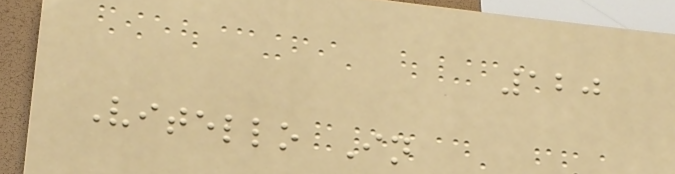120
Vitello In
